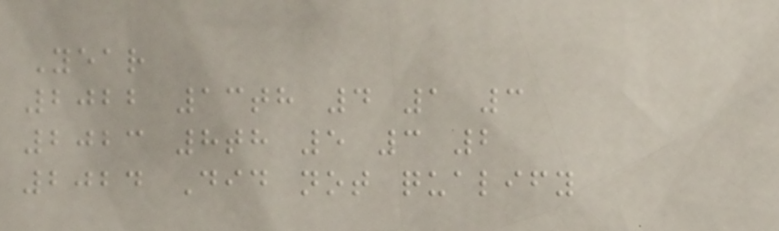Year
2022 13th 4 1 3
2023 8th 5 3 2
2024 Did not qualify
